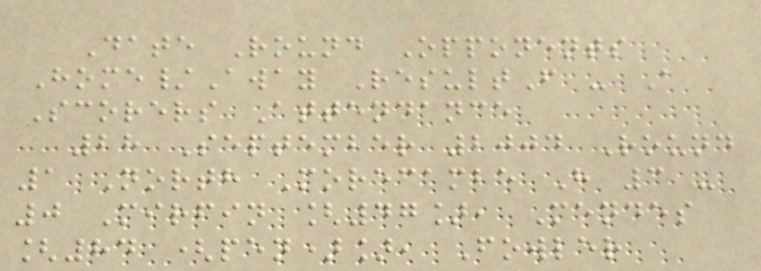Date Round Opponents
Home/Away ResultF - A
Scorers Attendance
28 September 2004 Round
1 North Morecambe H 3 -
0 Mirfin [47], Mendes
[84 (pen)], Fowler
